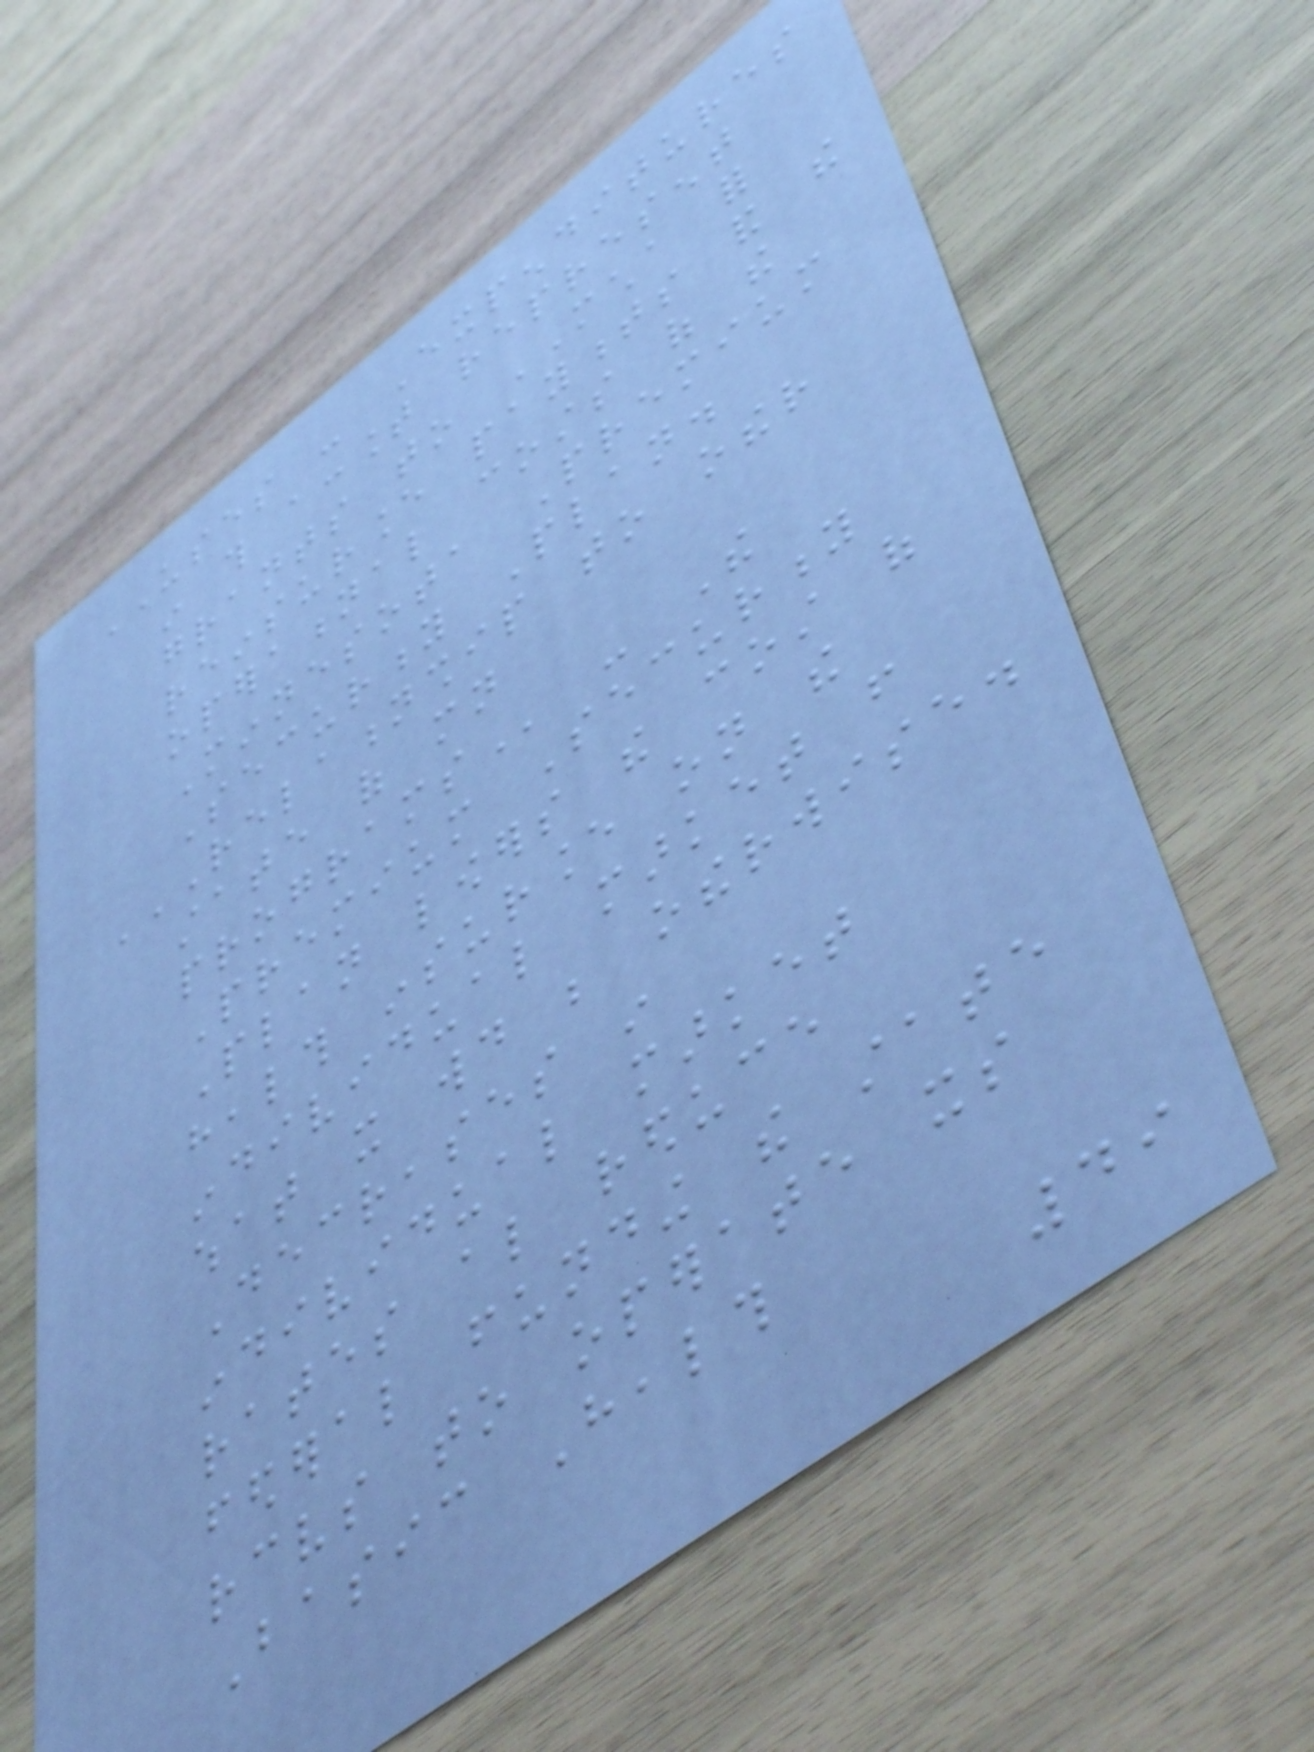USES - Expenditures
in this account represent
grants to MCHA for
reinsurance payments and the
operational costs of the
Minnesota Premium
Security Plan.
RELATIONSHIP TO OTHER
STATE OF MN
PROGRAMS - The
Premium Security
Plan lowers the cost of
health insurance on the
individual market from
what it would be otherwise.
Decreases in
individual market
rates also reduce
federal funding the state
receives to operate its
Basic Health
49
